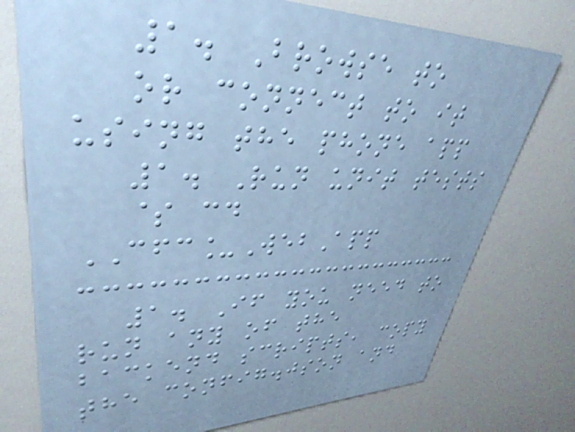1. Browse to
or connect to it
using the phone app
1. Run unit tests
$ cd
CFC_WebApp
1. If you need to
run any of the
backend scripts, copy
the config.json and
